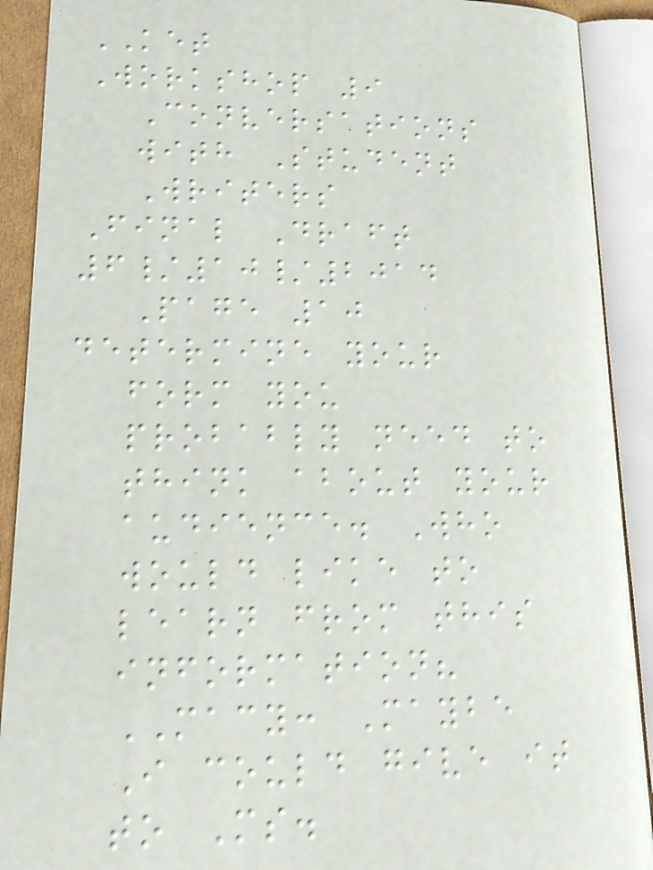KET
Workshop 9
Conversations
with Student
Writers
Final Draft
6/10/2014
Page 10
determine your
form you
probably need to
think about your
audience. Who
would like to
learn from this
information?
MACY: Maybe
I could give it
to Ms.
